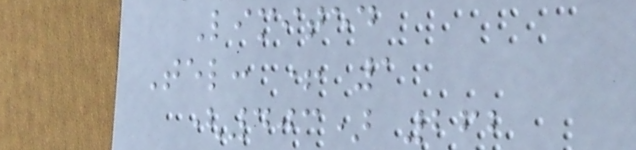Limited
Tel: + 1
(403) 262
